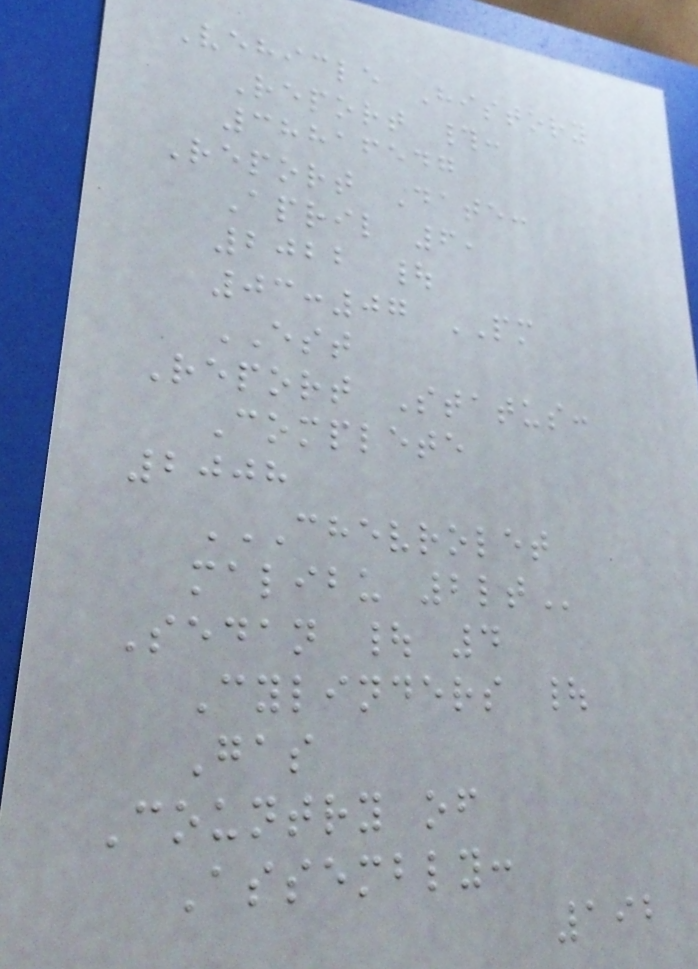Vehicle History
Report #:
38816547
Report Date:
April 6,
2022 |
03:07 PM
EST
Report Status:
Complete
2008
CHEVROLET
MALIBU 2LT
Sedan | 4
Cylinders |
Gas
Country of
Assembly:
192
